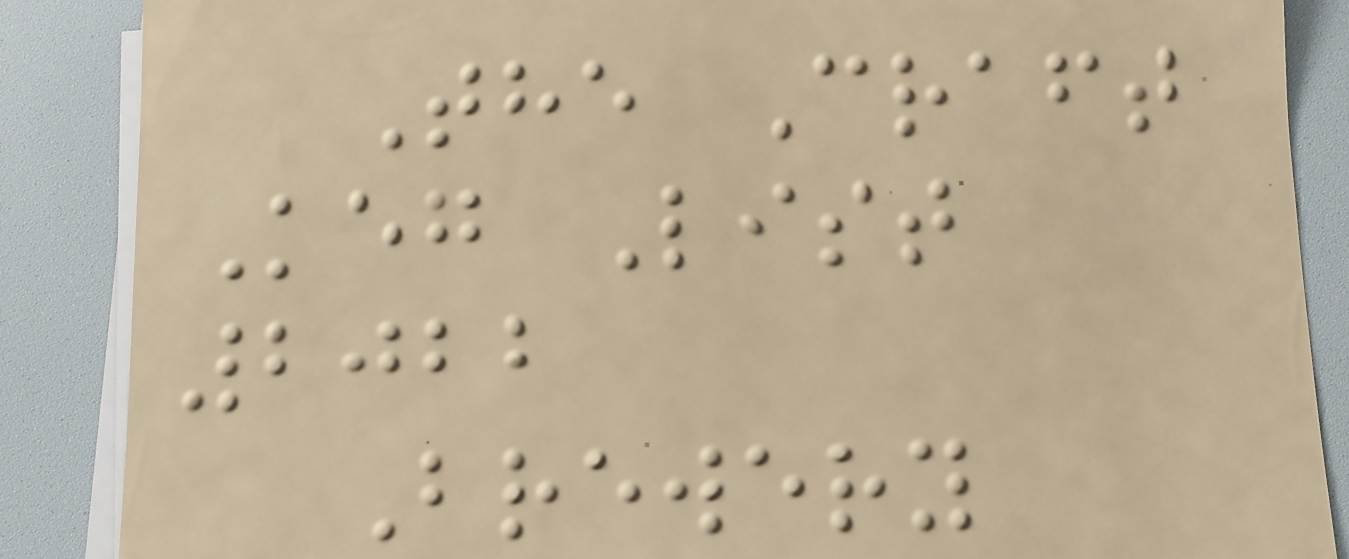The Craft
Keg List
2022
Brewery
